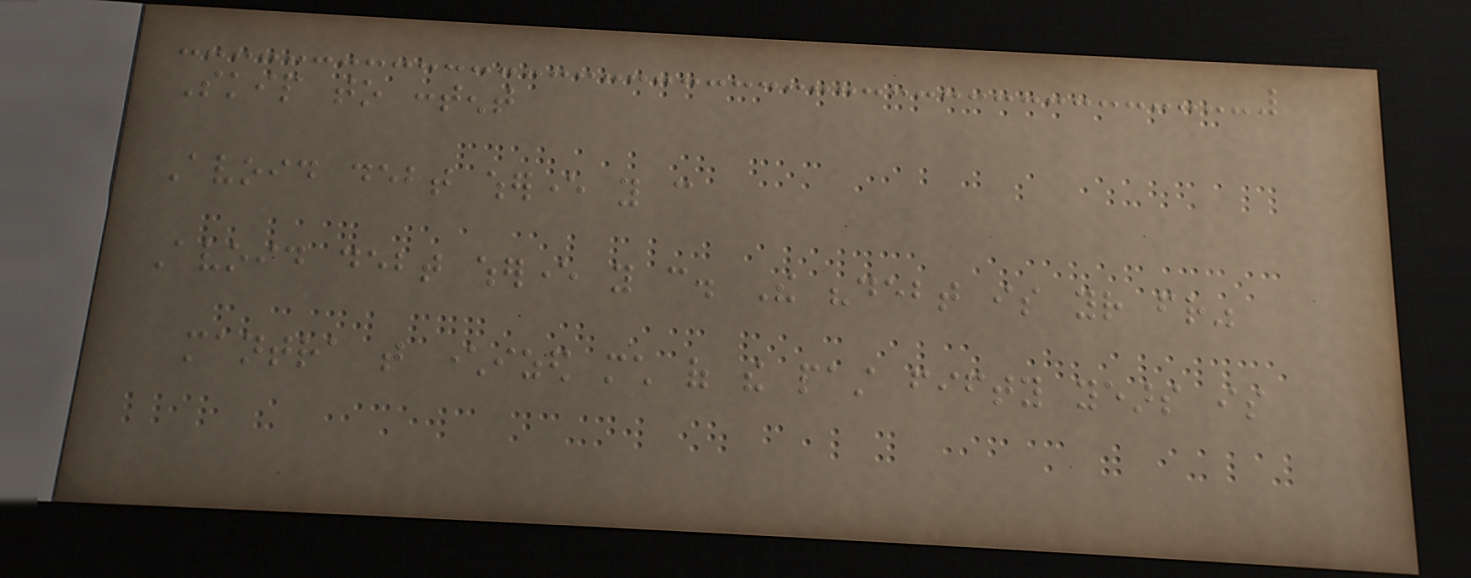Skip to content
Avoid debt wherever you can
Avoid debt wherever you can. The "debt is your friend"
mantra that characterized much of the past fifty years is
